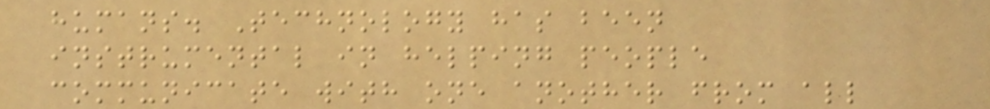humans. Technology has been
instrumental in helping people
communicate with one another from all
